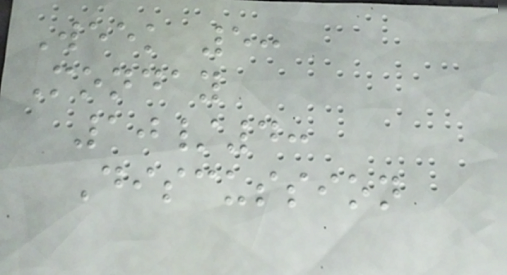Week 5:
Monday
10/4:
Discussion
